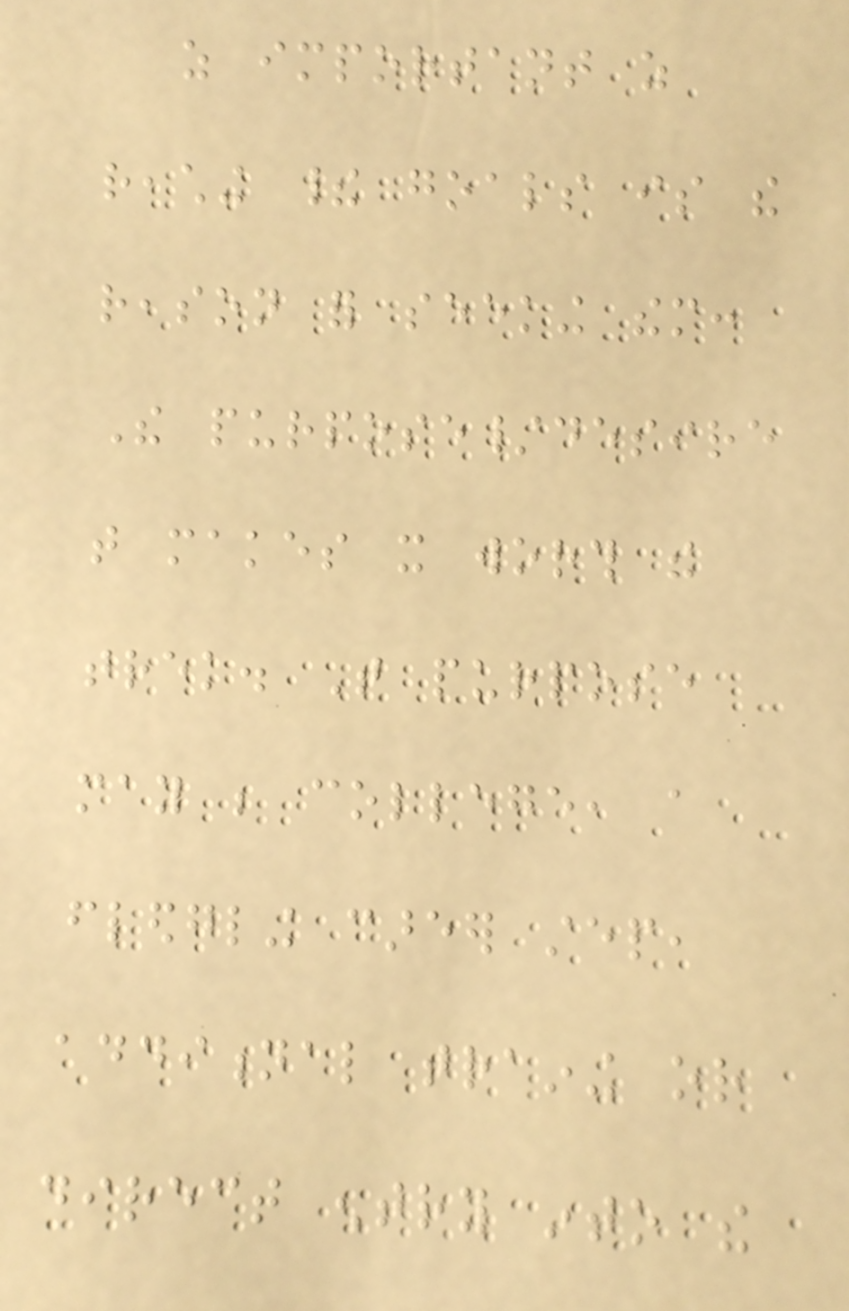as important as
reaching their goals is the
reason for seeking them:
The purpose/desire
that makes it worth the
trek. That purpose
may be college, a
fledgling career step,
additional training or
direct entry into the
